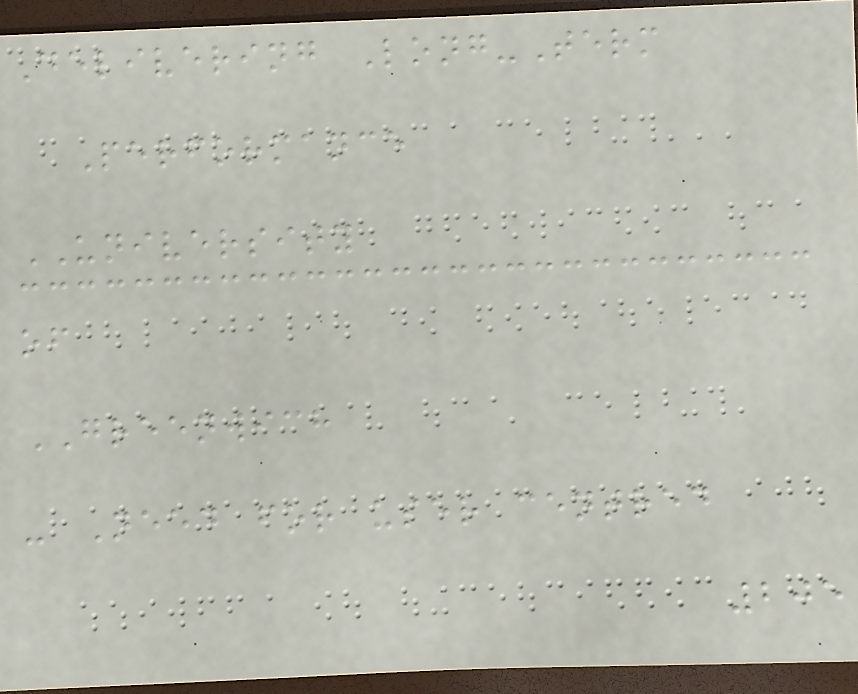Delivering Long-Term
Performance
UNIVERSITY
of
GREENWICH
- Need for user centred
205
